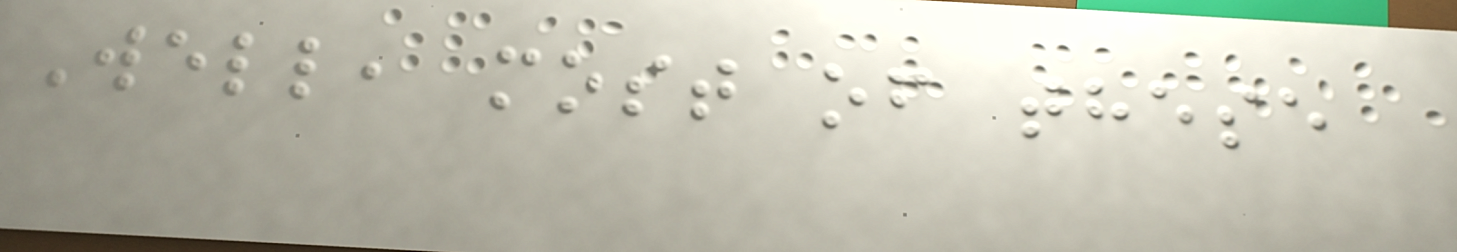Well, most of these
